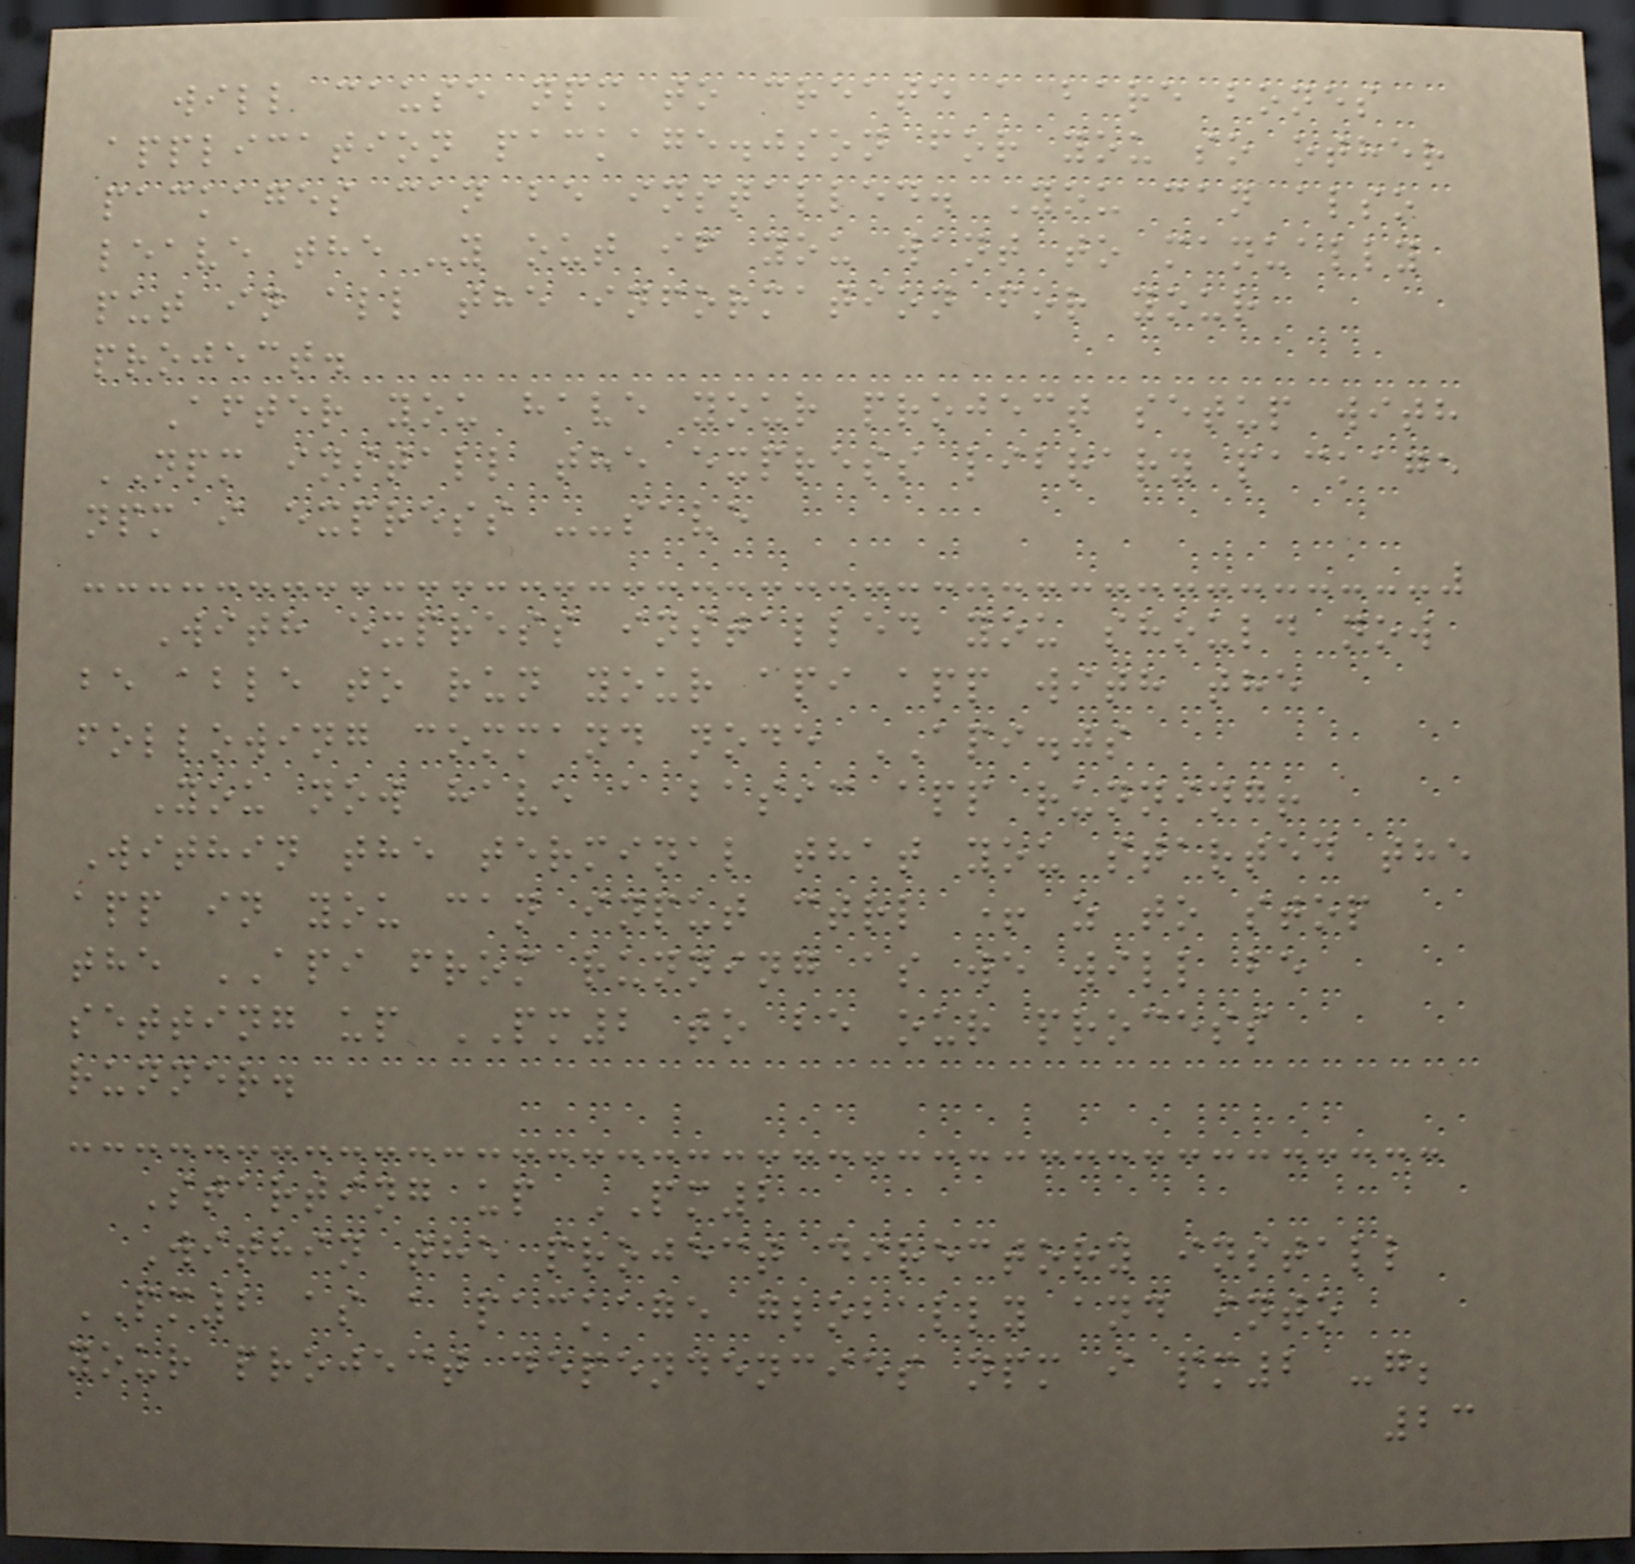will cause npm to create a bare bones
application package.json for you so other
packages can be installed. You can also
leave the -y out if you want to manually
put in all the information for your
project.
After you have your project setup with
NPM install the express library package
npm i express --save
With express installed you should now
be able to run your api app with the
following command node API.js
You now have a basic app running!
Within the terminal that you started the
app in you can input ctrl + z to stop
the API from running as we will be
setting up PM2 to be our process
runner.
Starting up PM2
Within the project directory install
PM2 as a package globally and into
your project dependencies npm i pm2 -g;
23
